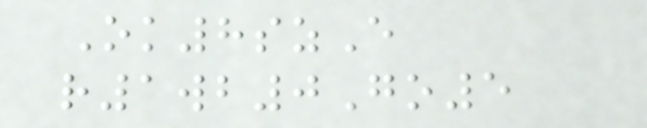Ok8szE
r1wb0Go5
